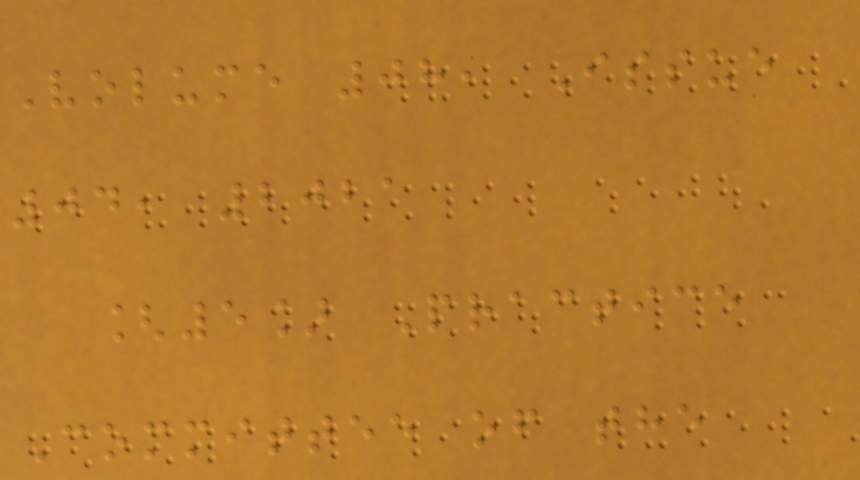Volume 08, Issue
04, 2021
[5] Practice
Committee of the
